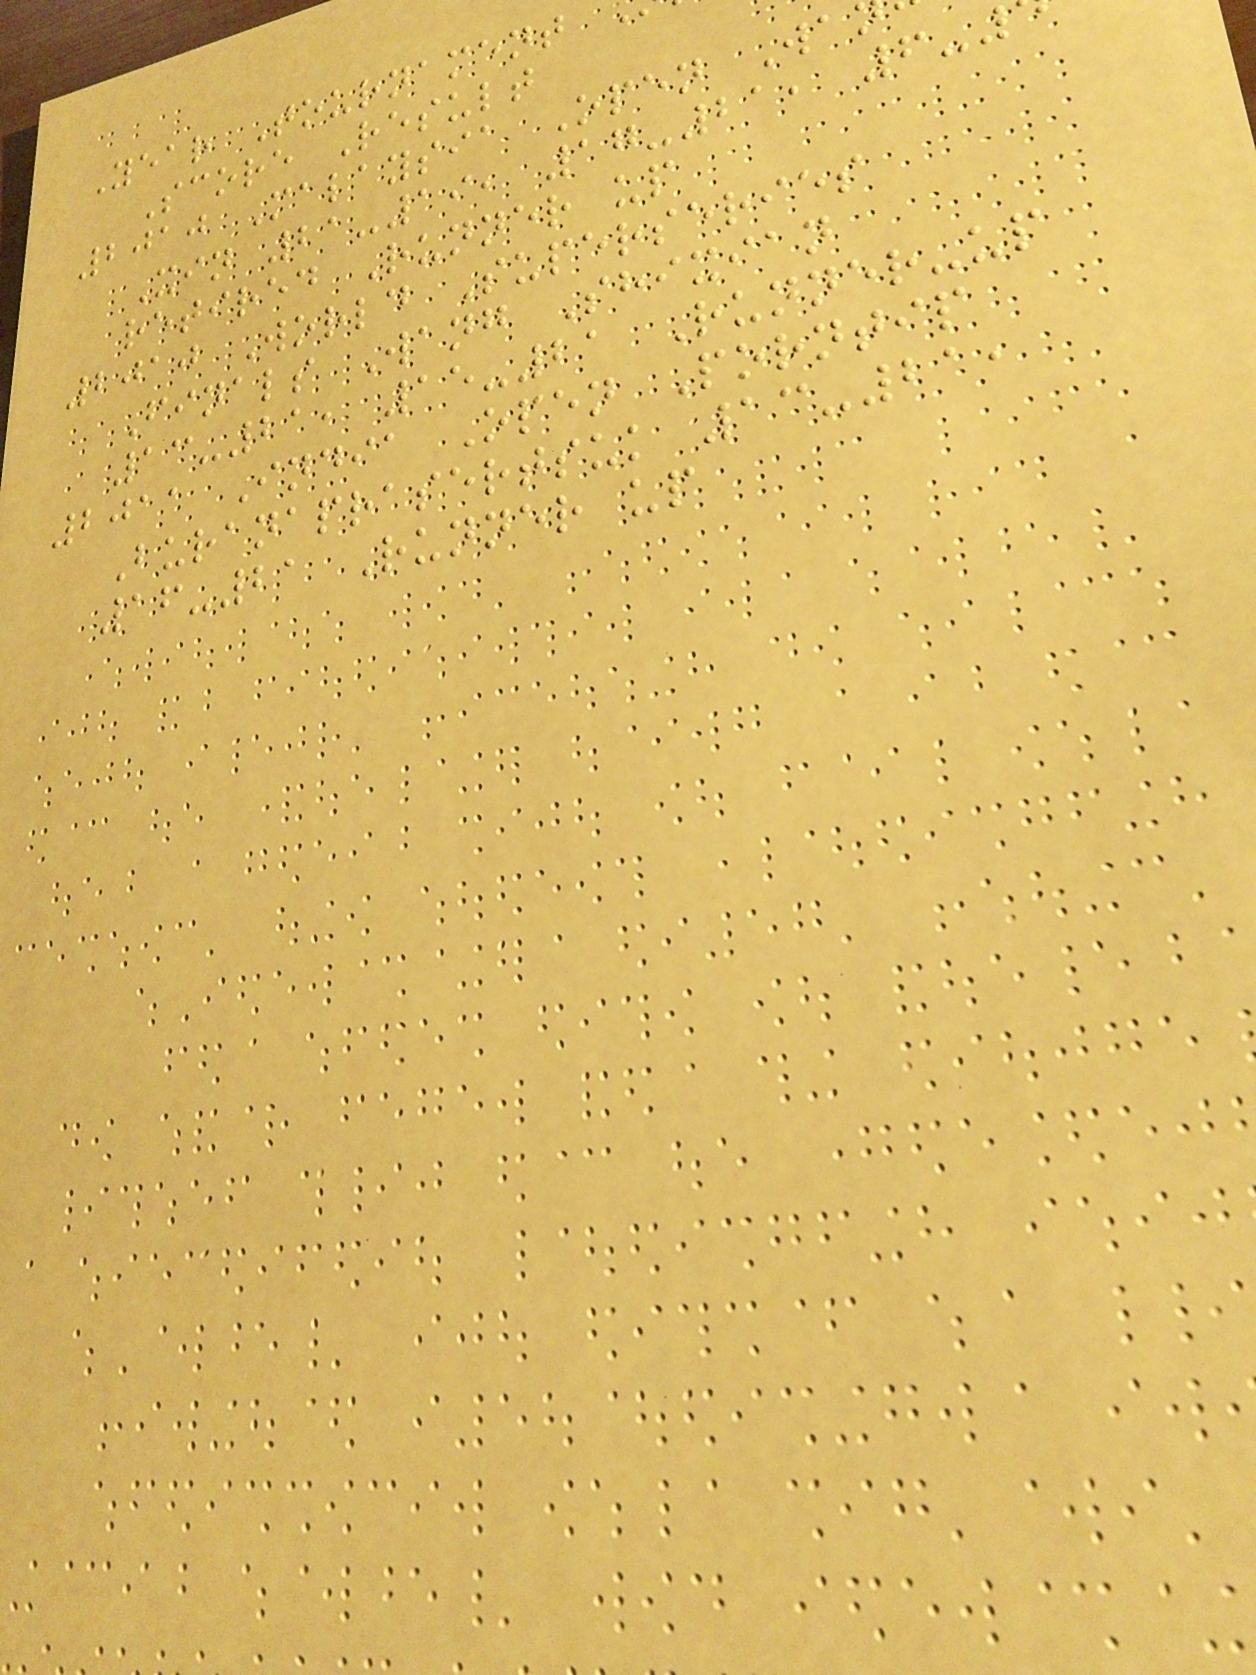Year Tournament
Score Result
2010 Malaysia Open Wa
Xin 21-19, 17-21, 6-
retired Runner up
2010 World Superseries
Finals Wang Shixian
13-21, 15-21 Runner-up
2011 India Open Porntip
Buranaprasertsuk 13-21,
16-21 Runner up
